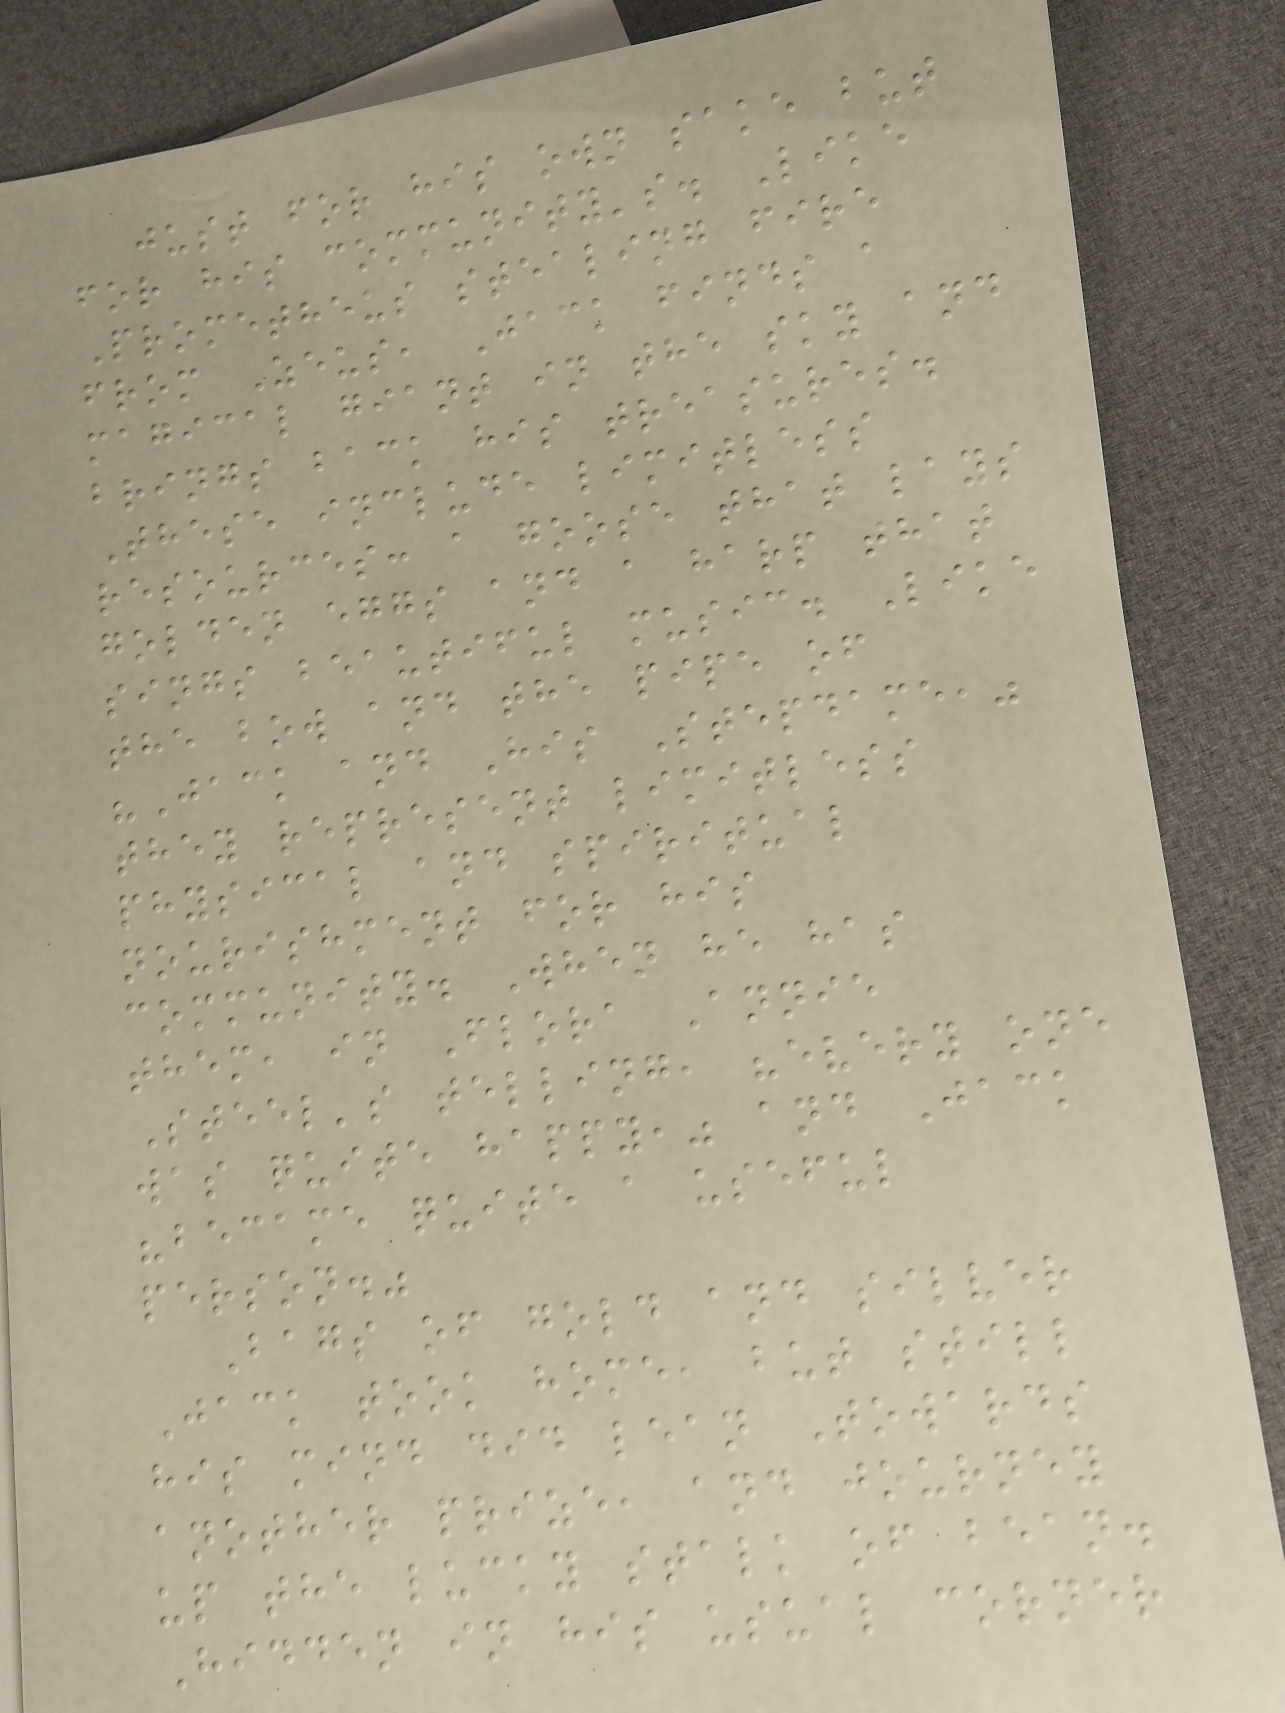just for his own sake but
for his community's. Like
Prometheus stealing fire
from Zeus, Jack finds a
magical giant in the sky and
brings back his treasures.
These include limitless
resources: a goose that lays
golden eggs and a harp that
sings beautiful music. Like
the bow and the pipe of
"Jack and His Stepdame,"
they represent limitless
physical and spiritual
nourishment for his
community. When he has
them, in Flora Annie
Steel's telling, "every one
was quite happy," and Jack
"became quite a useful
person."
Bags of gold and silver
Jack took home, but still
his mind did lean Towards
another prize, and journey
up the lucky stalk of bean.
Hidden in his usual corner
